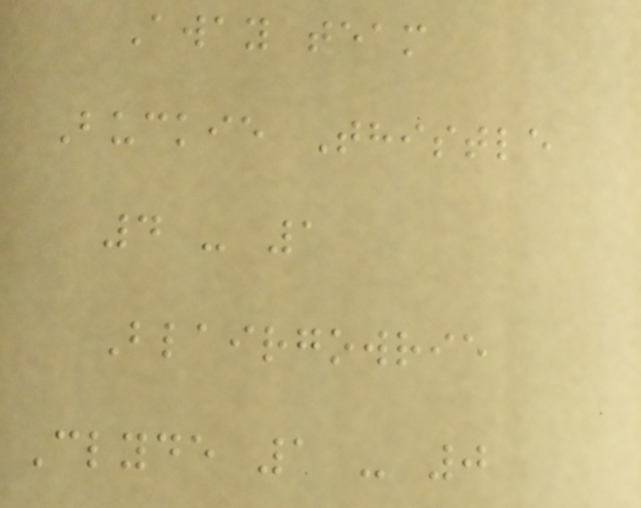Away team
Buckie Thistle
4 - 1
Blairgowrie
Clyde 1 - 0
